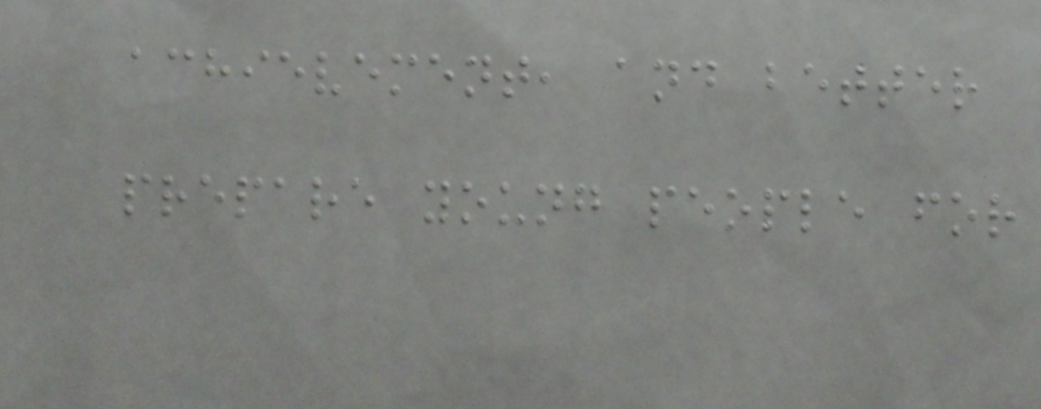achievement, and better
prepare young people for
